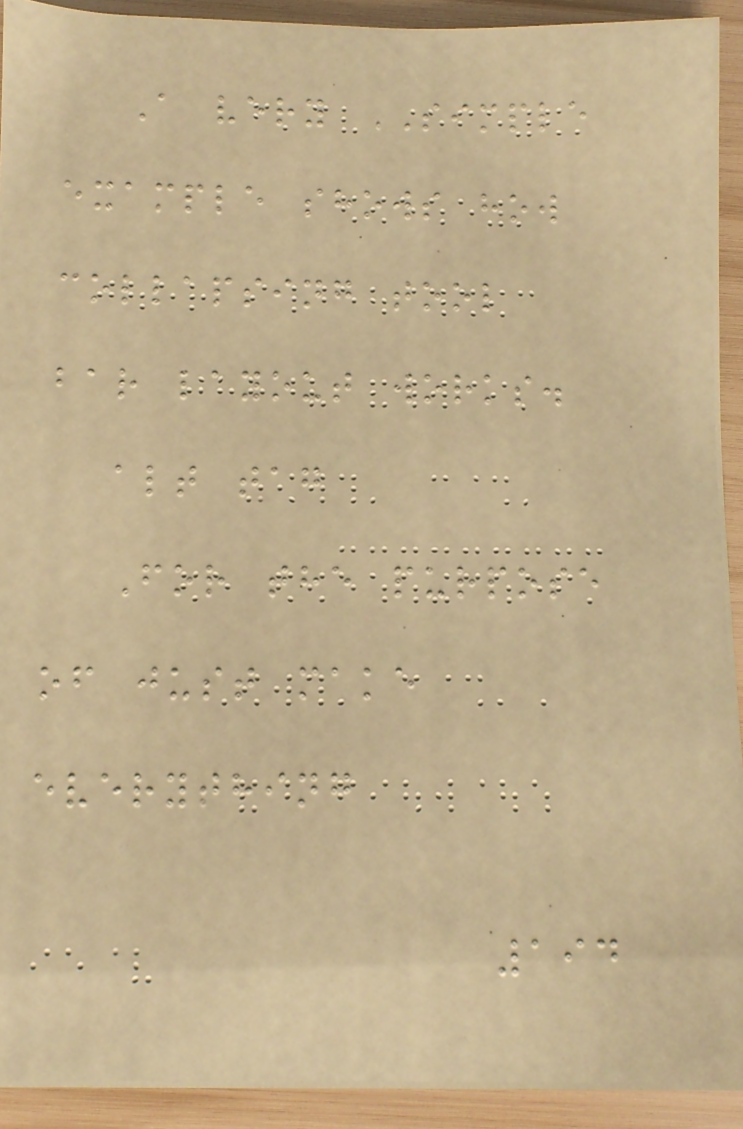A very SIMPLE
example shows how
collapsing tool
bar layout works.
alt tag
For the purpose
of just make
everything
194
